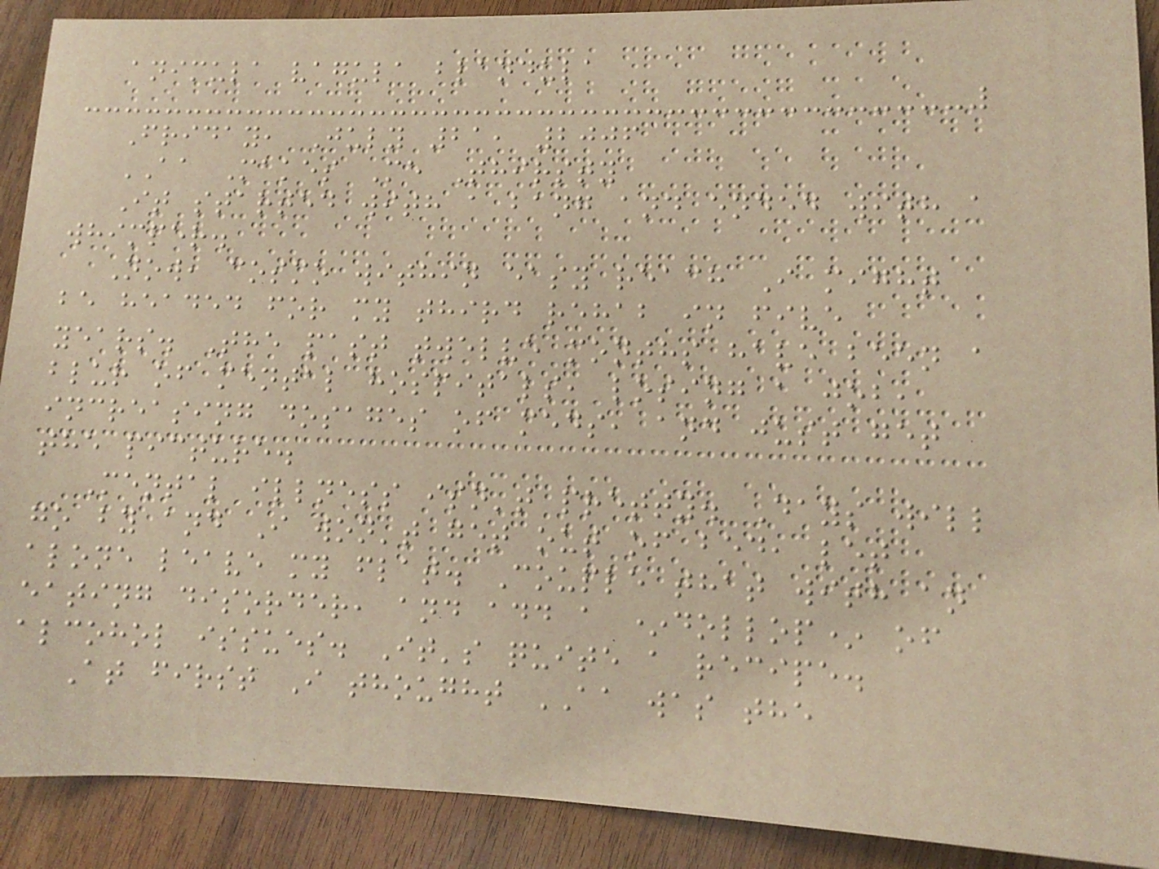animula vagula blandula
Friday, July 21, 2006
AA Makes Me Thirsty
It started with a bang and ended with a
whimper.
Now, cosmo within easy reach I might
be headed for my third rehab in five
years. The past twelve months have been a
blur of mental hospitals, losing a job,
increasing dosages of meds, and just get
the picture.
Mental illness isn't pretty. Days will
go by and I won't get out of bed, let
alone leave my flat. Couple that with an
eating disorder, and add a *dollop* of
alcohol issues. It's quite a recipe.
At first I thought AA was the
